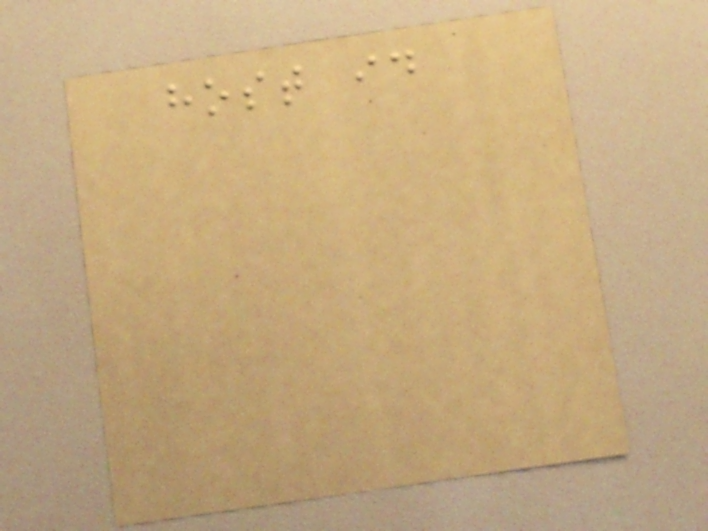host id
